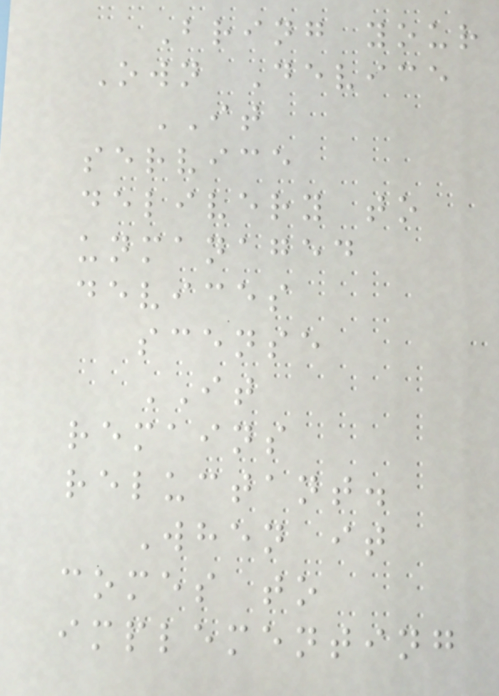Bring your
Own Device
IT
service
delivery to
unmanaged
devices
scense
IT
remains
reluctant.
When it
comes to
implementing
